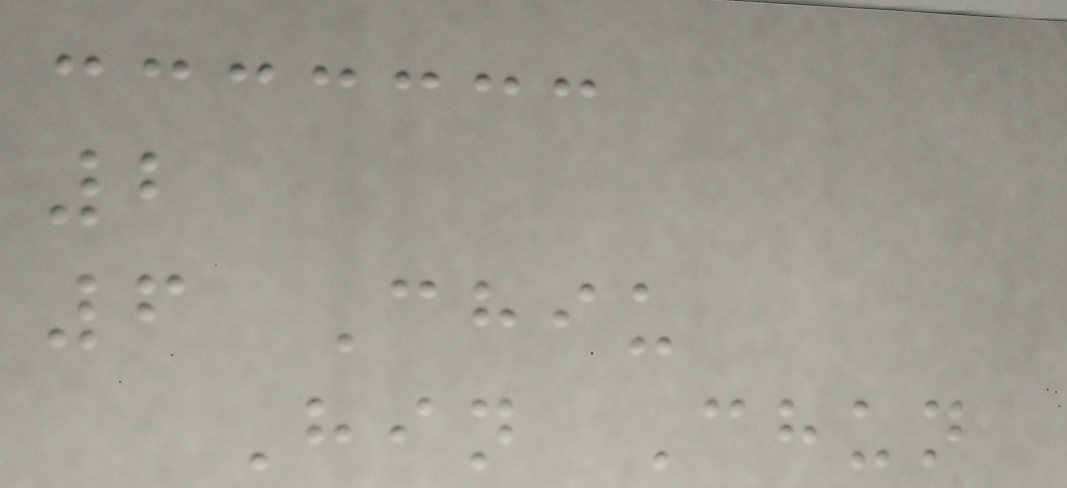2
6 Chiu
Hin Chun
